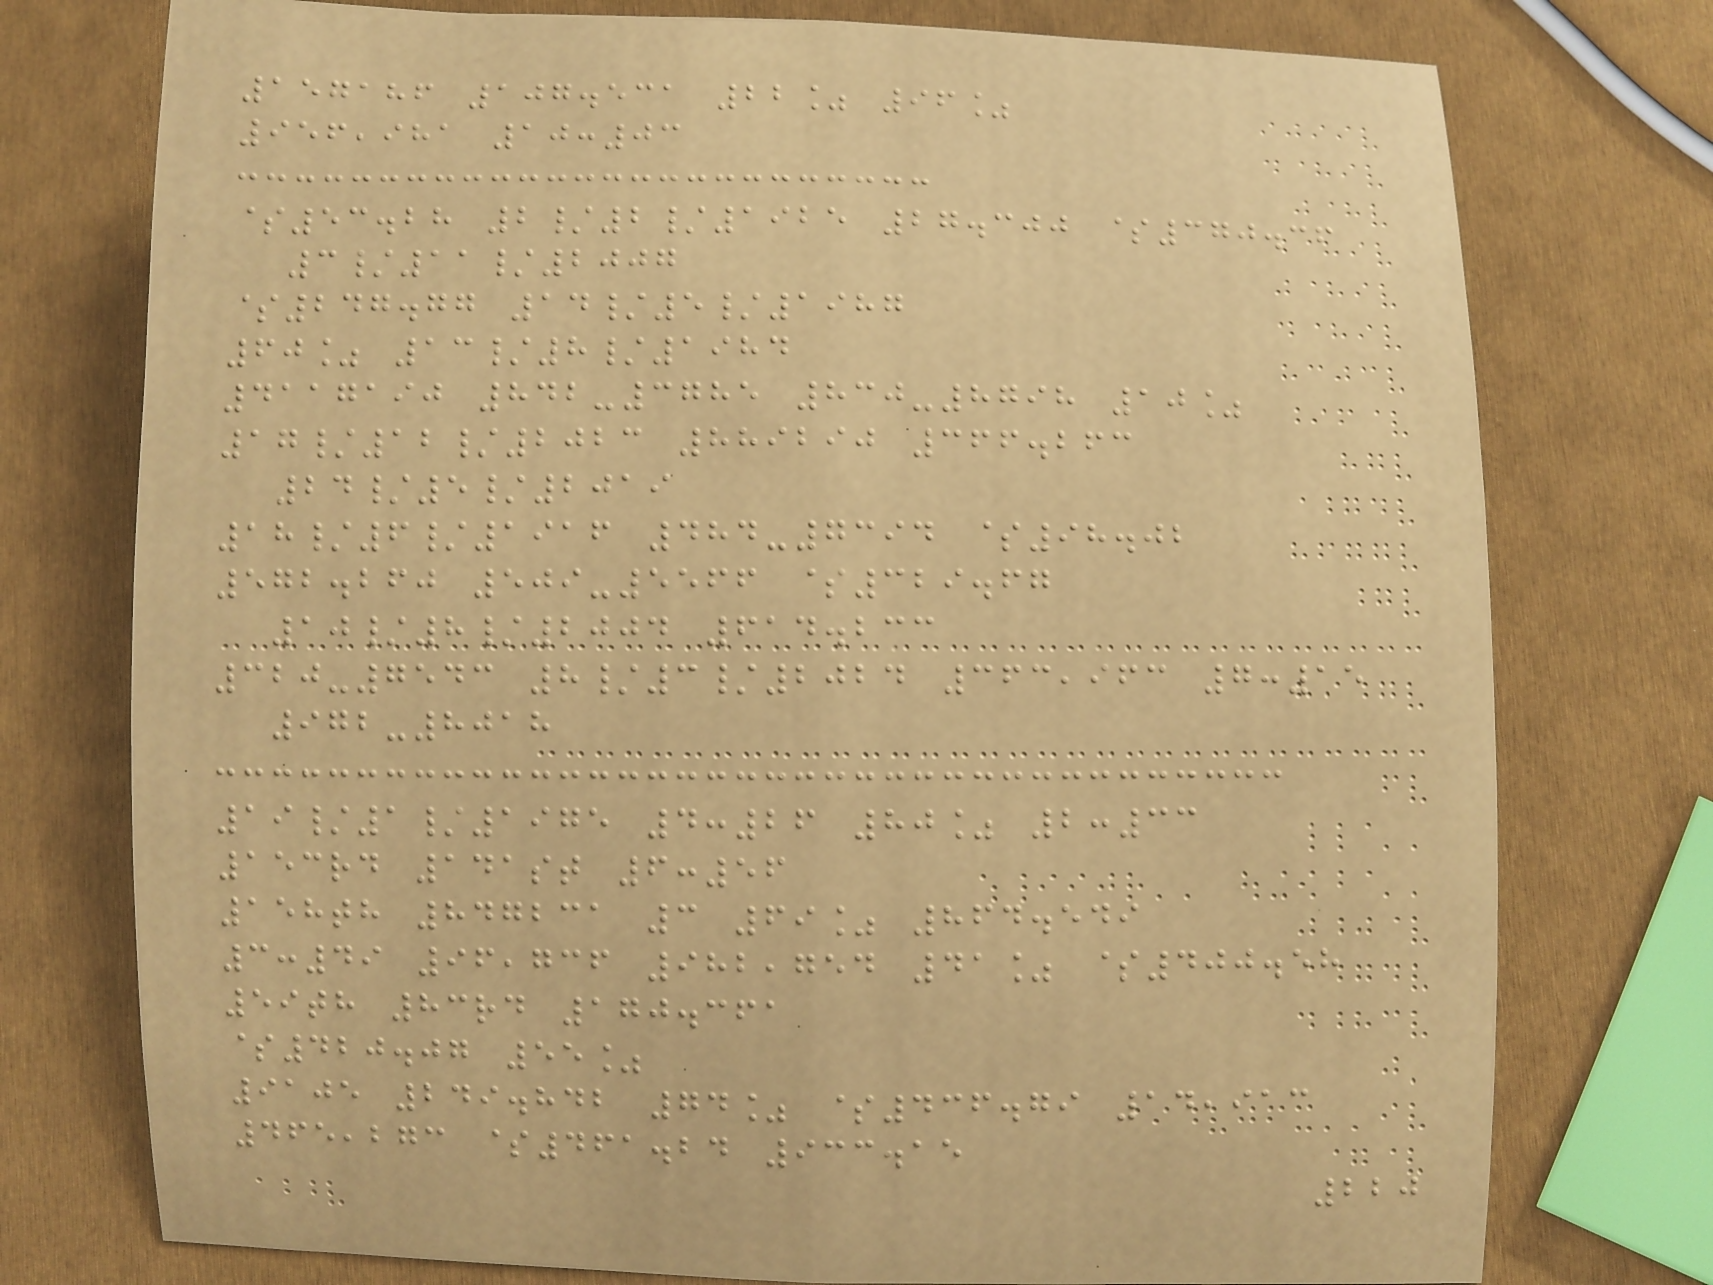157186 107.531 22% 96%
956,981 10:03
$53.28 2/2/1925 27.300 $370.36
3/11/2007
$247.77 14/5/1987
60% 13/8/1984
4117190 842-3785 830-8798 10%
17/12/2023 889290 366.263
24/5/2019
18/6/1916 484-7394 $98.02
572.260 509-5566 $329.67
10/8/2004 614.233
320-7543 8/3/2024 363,963 7:15
972-8018
19/1/1975 4:26 80% 2:33
153rd 141st 6:56
158th 847231 3 69% 864.549
3:49 96,736 982,754 41% $400.58
59th 83rd 170.361
$420.07 55%
9105 249.842 74% $436.79 14,913
465,273 $461.24 933.15
220
